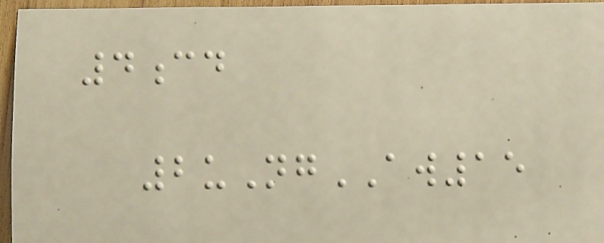4cd
2uNgAW15
